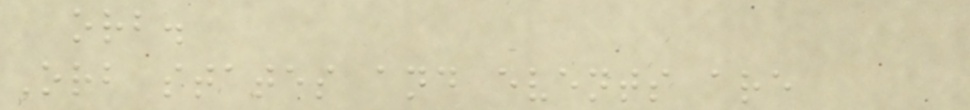orb.
Orb states and events are
